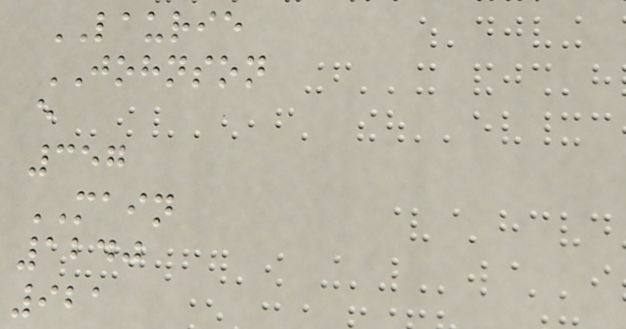LAURIE
JOHNSON
e
357
MAIN
1240
921
